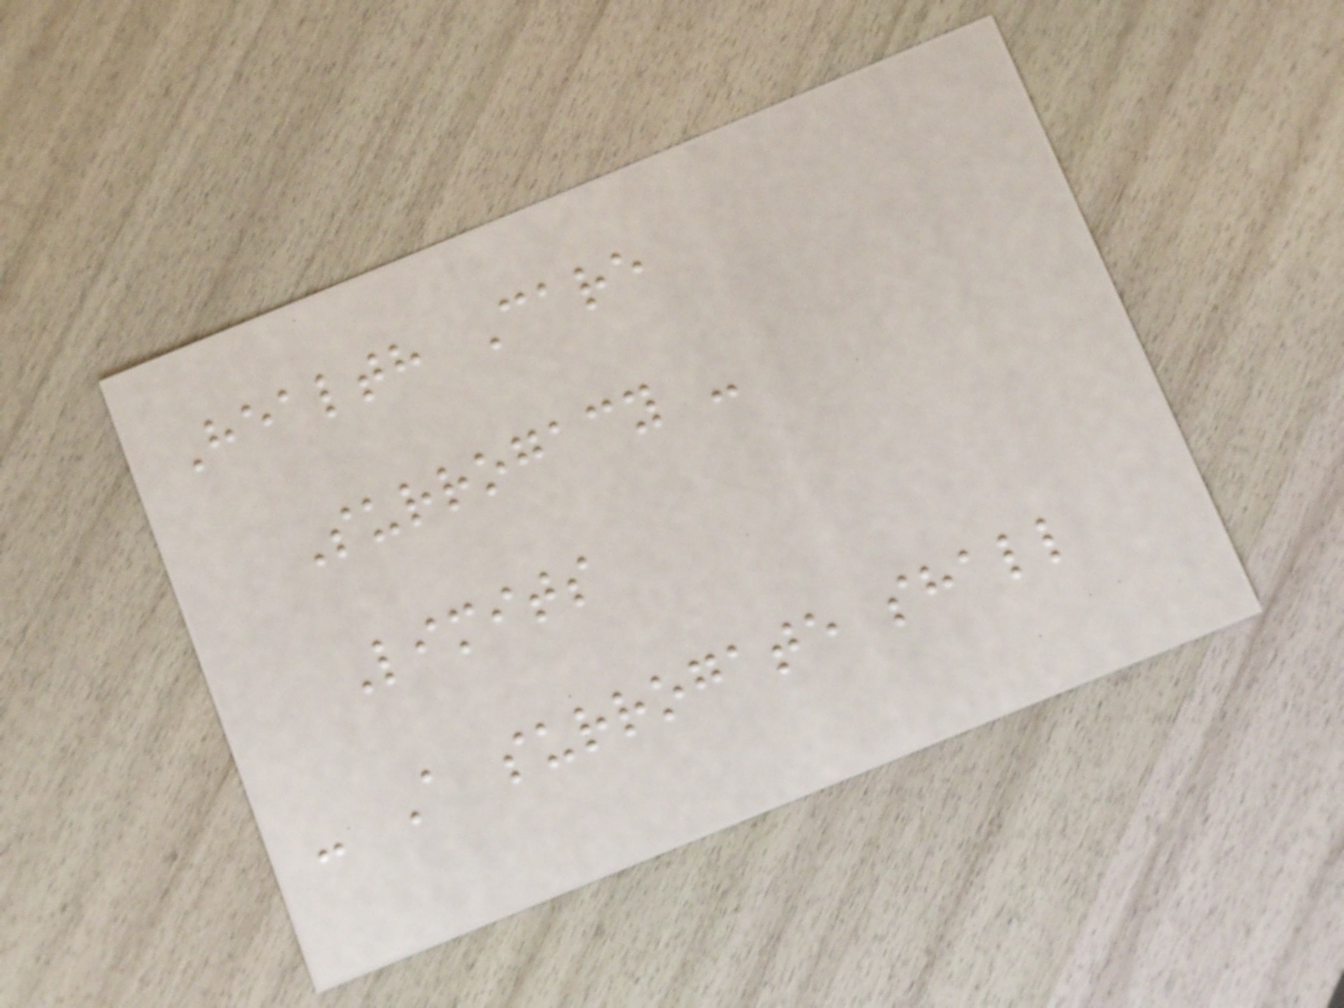Health Care
Surrogacy -
Limits
- A surrogate shall
